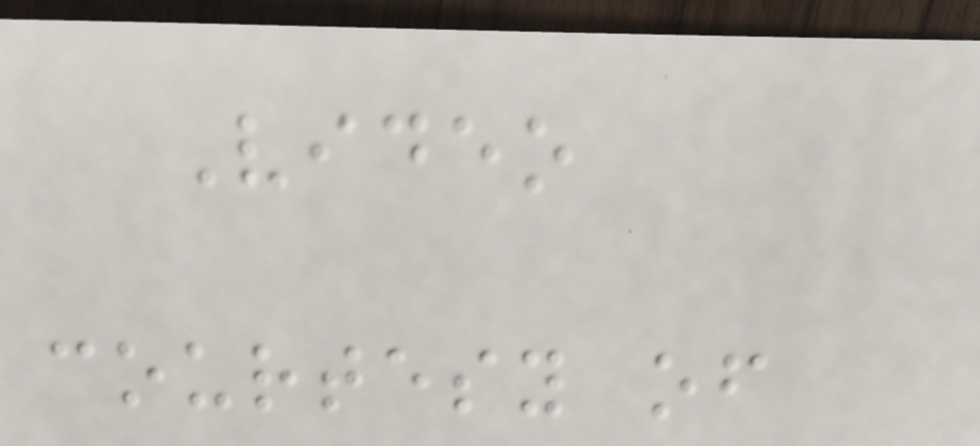Video
courtesy of
